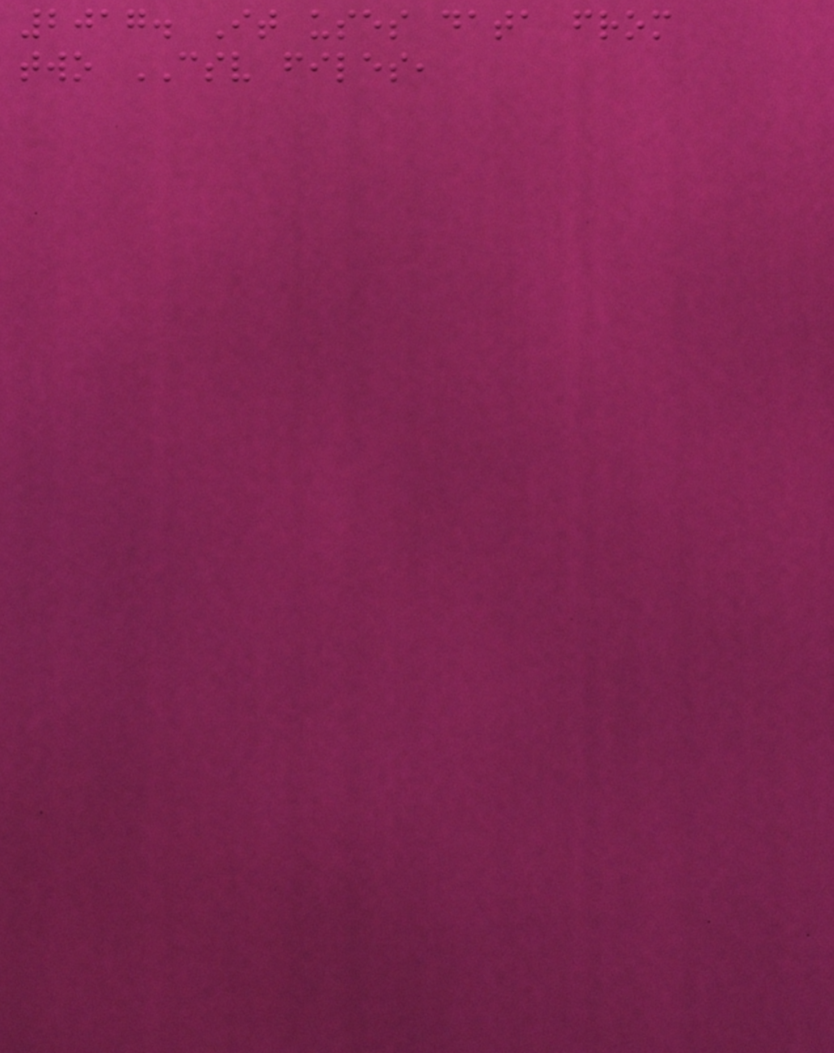2017. It uses data from
two CSV files,
